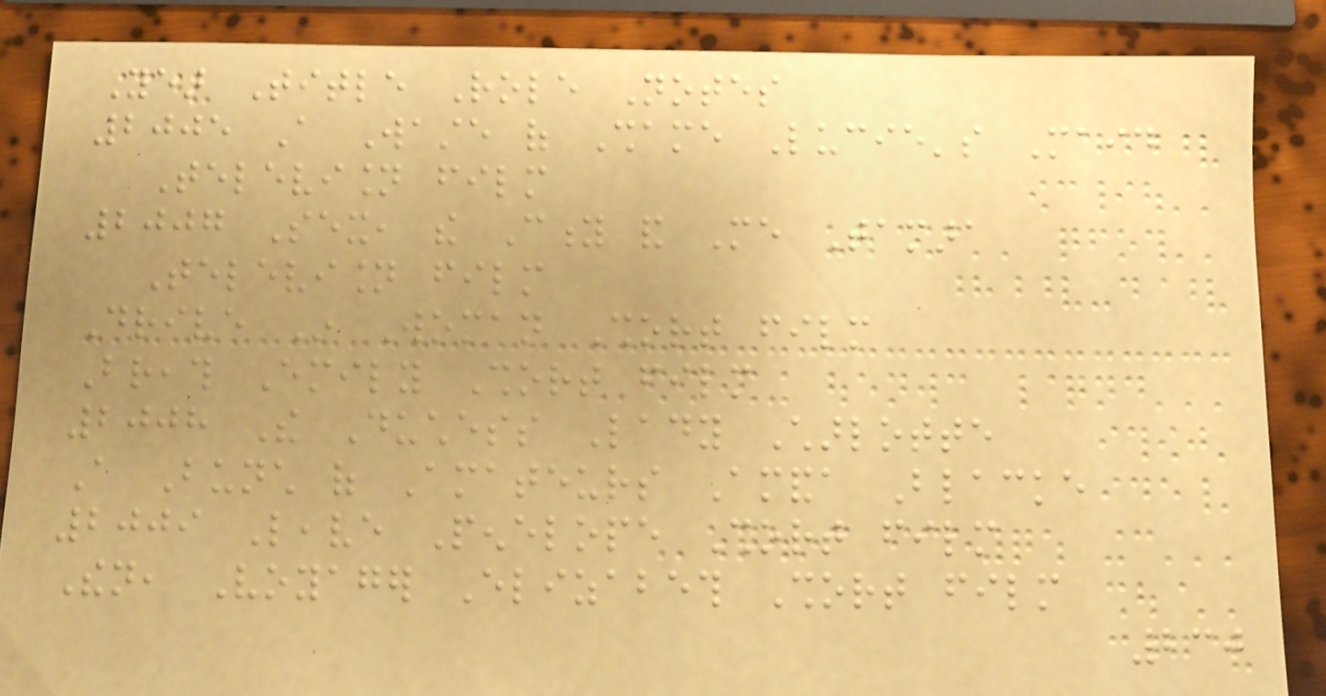Year Title Role Notes
2005 A Waste of Shame Lucie's Maid
Television film
2007 Sex, the City and Me Tamara
Television film
Drive In Woman Short film
Breath Emily Short film
2008 The Duchess Lady Charlotte
A Bunch of Amateurs Amanda Blacke
2009 Leave Penelope Short film
Then, Voyager Elizabeth Short film
230
